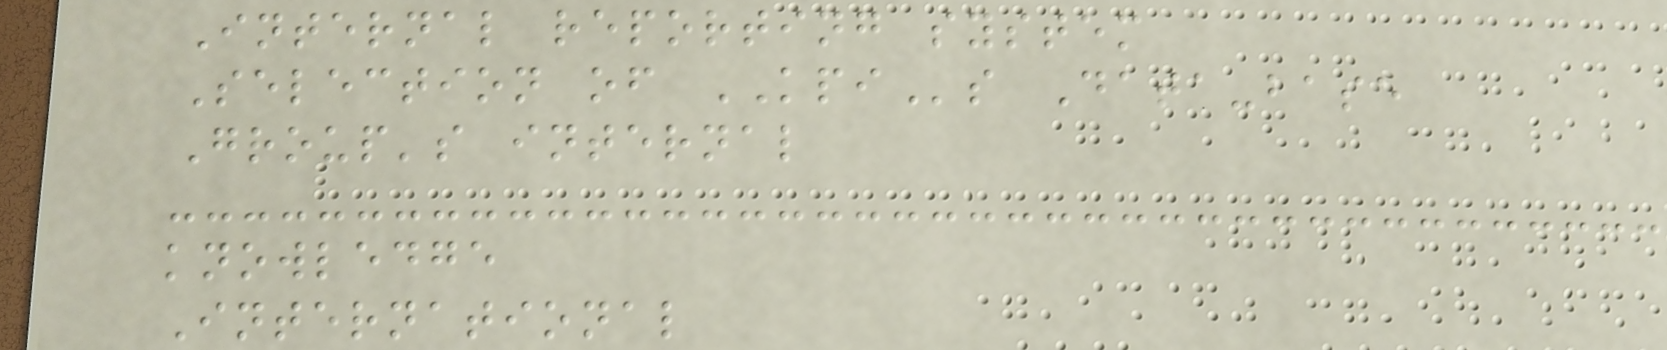Internal reporting system
Selection of KPIs Data-base
Group's internal
knowledge
International
